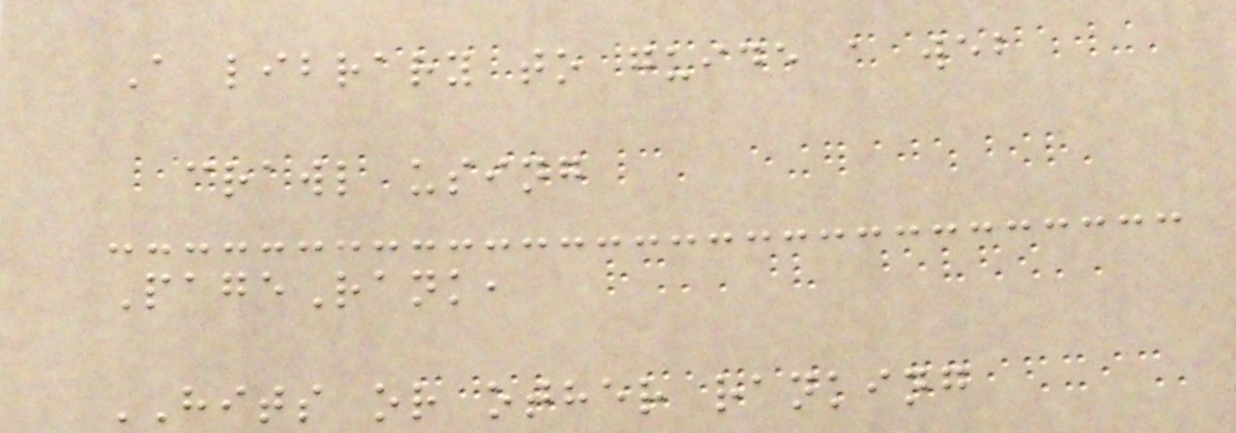A library to guide a web
crawl using
PageRank,
HITS or other ranking
